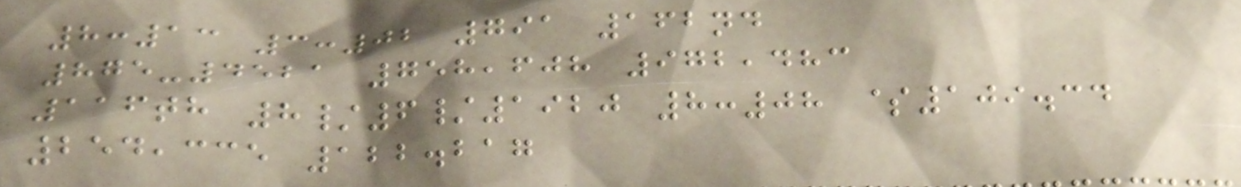8:13 3:02 791 162nd
875-4521 758,608 972,483
116th 8/6/1920 8:08 $109.34
254,335 122.217
